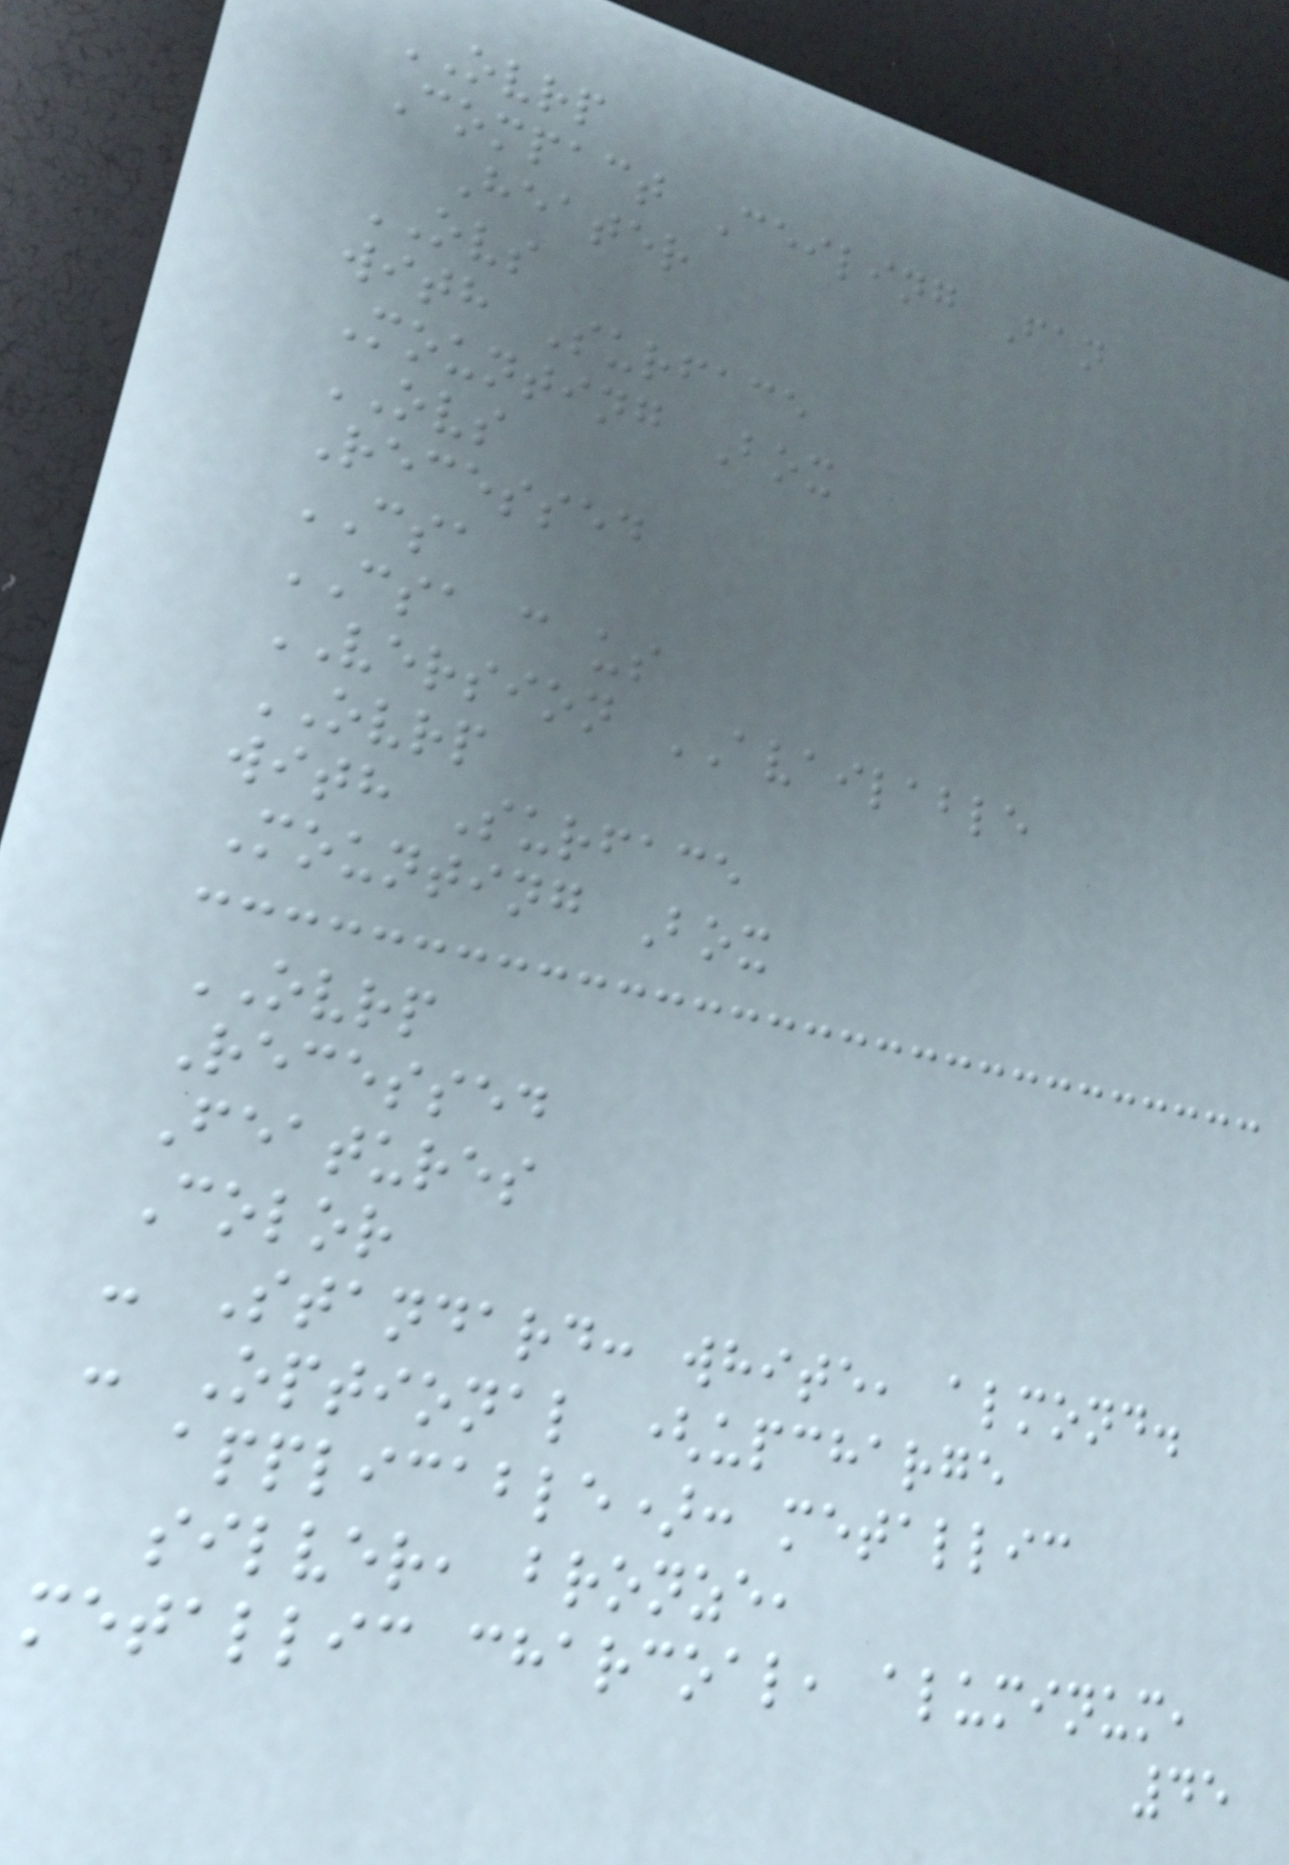OVRP
Compact Ceiling Fan
Heater
OVS
with Surface
Mounting Box
OVS
Recessed
CSA
CSA c us
VERSION AVAILABLE
OVRP
with Surface
Mounting Box
OVRP
Recessed
Features
Color
- Standard: white, almond.
- Optional (upcharge
applicable): metallic
silver, bronze,
metallic charcoal, aluminum,
45
